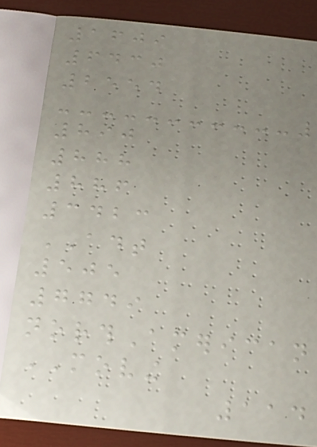1609
6430
2554
890
888
886
3423
ADT
505
7749
northAmerican
MOVING
114
